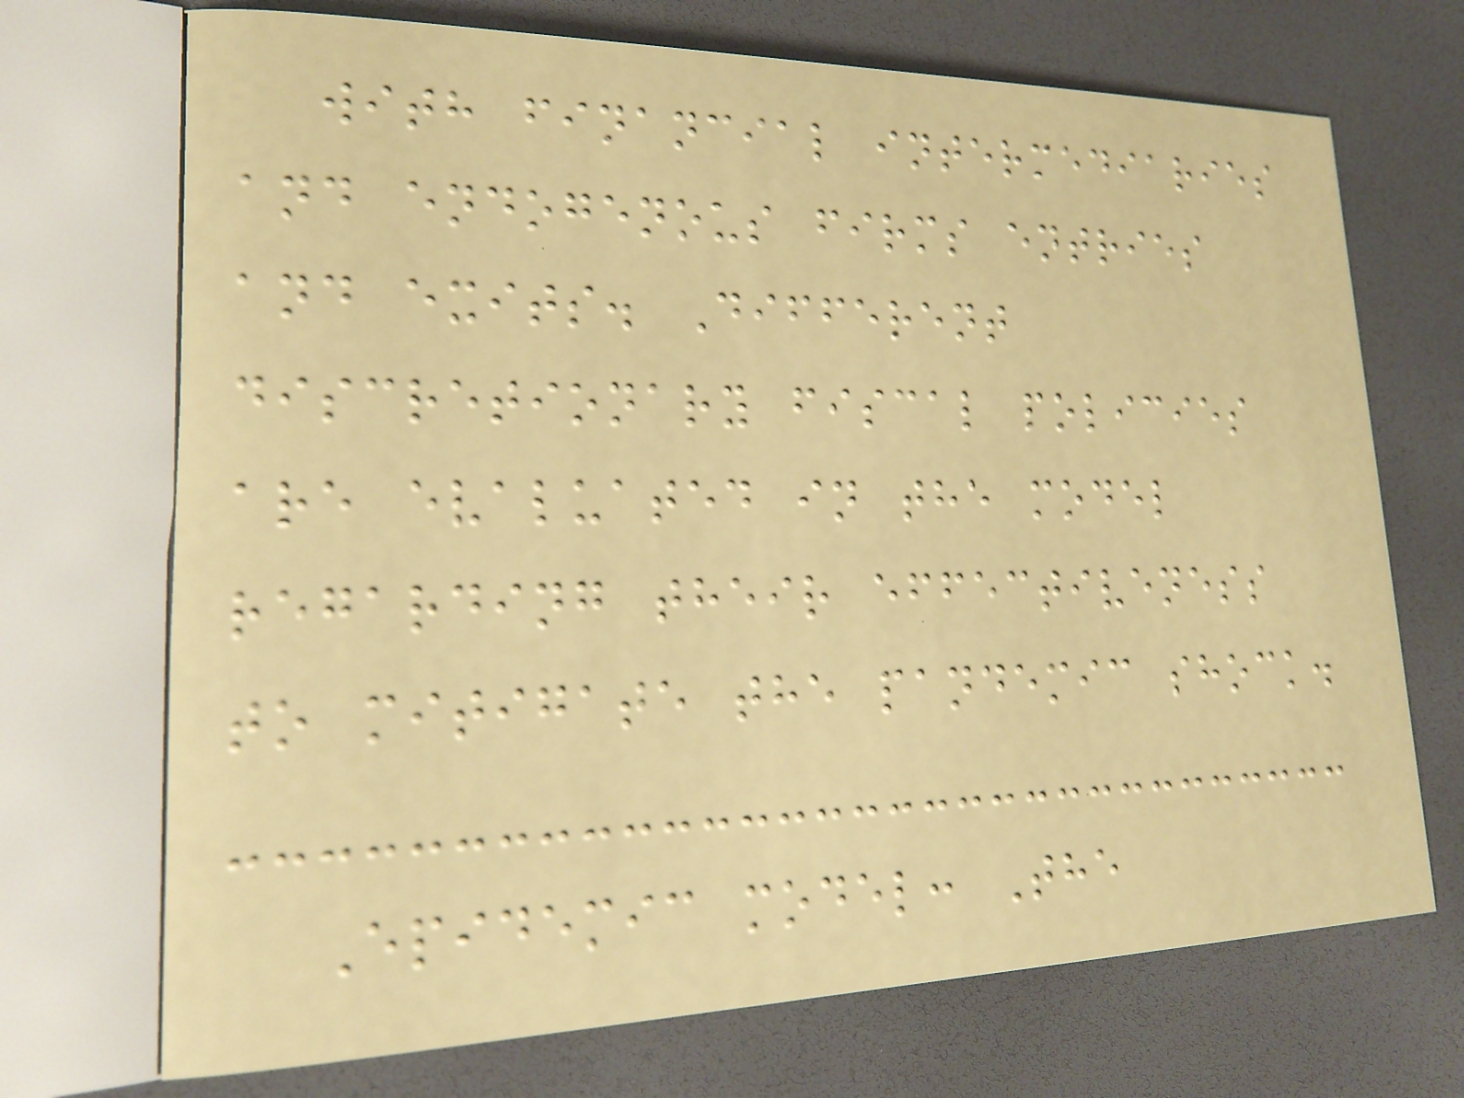with financial intermediaries
and endogenous firms entries
and exits. Different
discretionary fiscal policies
are evaluated in the model
regarding their effectiveness
to mitigate the pandemic shock.
Epidemic model: The
